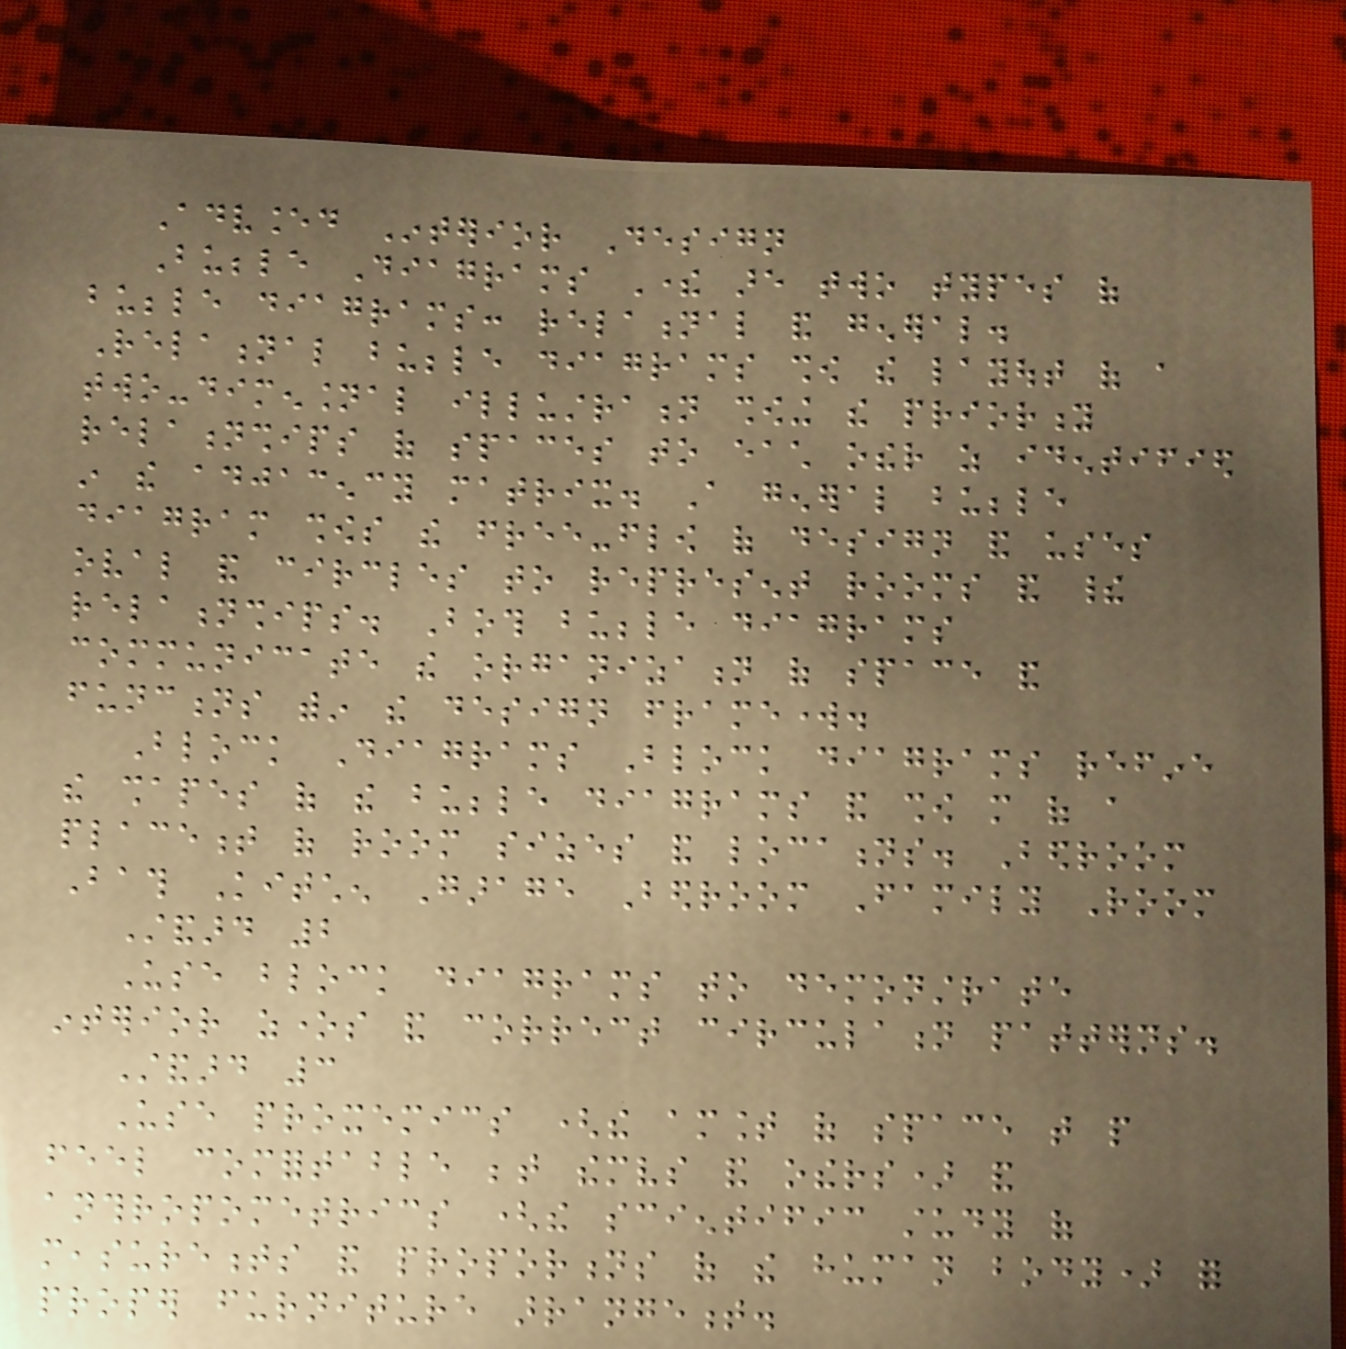Advanced Interior Design
Bubble Diagrams There are two types of
bubble diagrams: relational and general.
Relational bubble diagrams show the layout of a
two-dimensional illustration showing the priority
relationships of spaces to each other as identified
in the adjacency matrix. A general bubble
diagram shows the free-flow of design and uses
oval and circles to represent rooms and their
relationships. Both bubble diagrams
communicate the organization of space and
functions within the design framework.
Block Diagrams Block diagrams refine
the shapes of the bubble diagrams and show more of a
placement of room sizes and locations. Bedroom
Bath Kitchen Garage Bedroom Family Room
Standard 2
Use block diagrams to demonstrate
interior zones and correct circulation patterns.
Standard 3
Use proxemics (the amount of space that people
feel comfortable between themselves and others) and
anthropometrics (the scientific study of
measurements and proportions of the human body) for
proper furniture arrangement.
